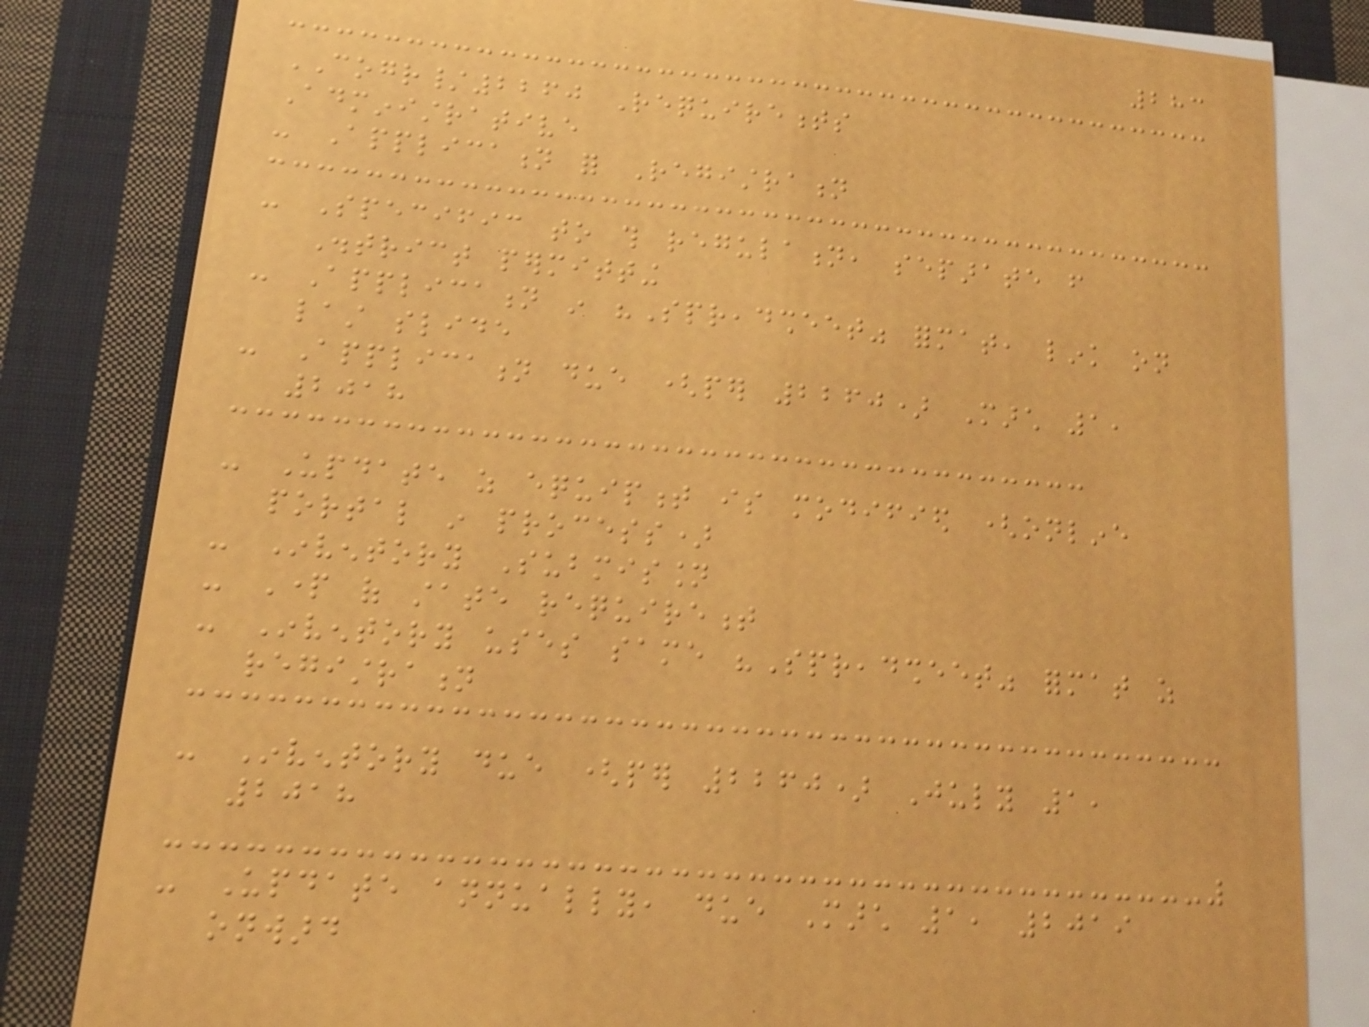283
COGR/2260 Requirements
Administrative
- Application for Registration
- Specific to this regulation, separate from
District permitting
- Application in "Spreadsheet" format, link on
last slide
- Application due (per 2260) March 1,
2018
- Update as equipment is modified (online
portal in process)
- Inventory Submission
- Part of state requirement
- Inventory uses same "Spreadsheet" format as
registration
- Inventory due (per 2260) July 1,
2018
- Update annually, due March 1, 2019
onward
